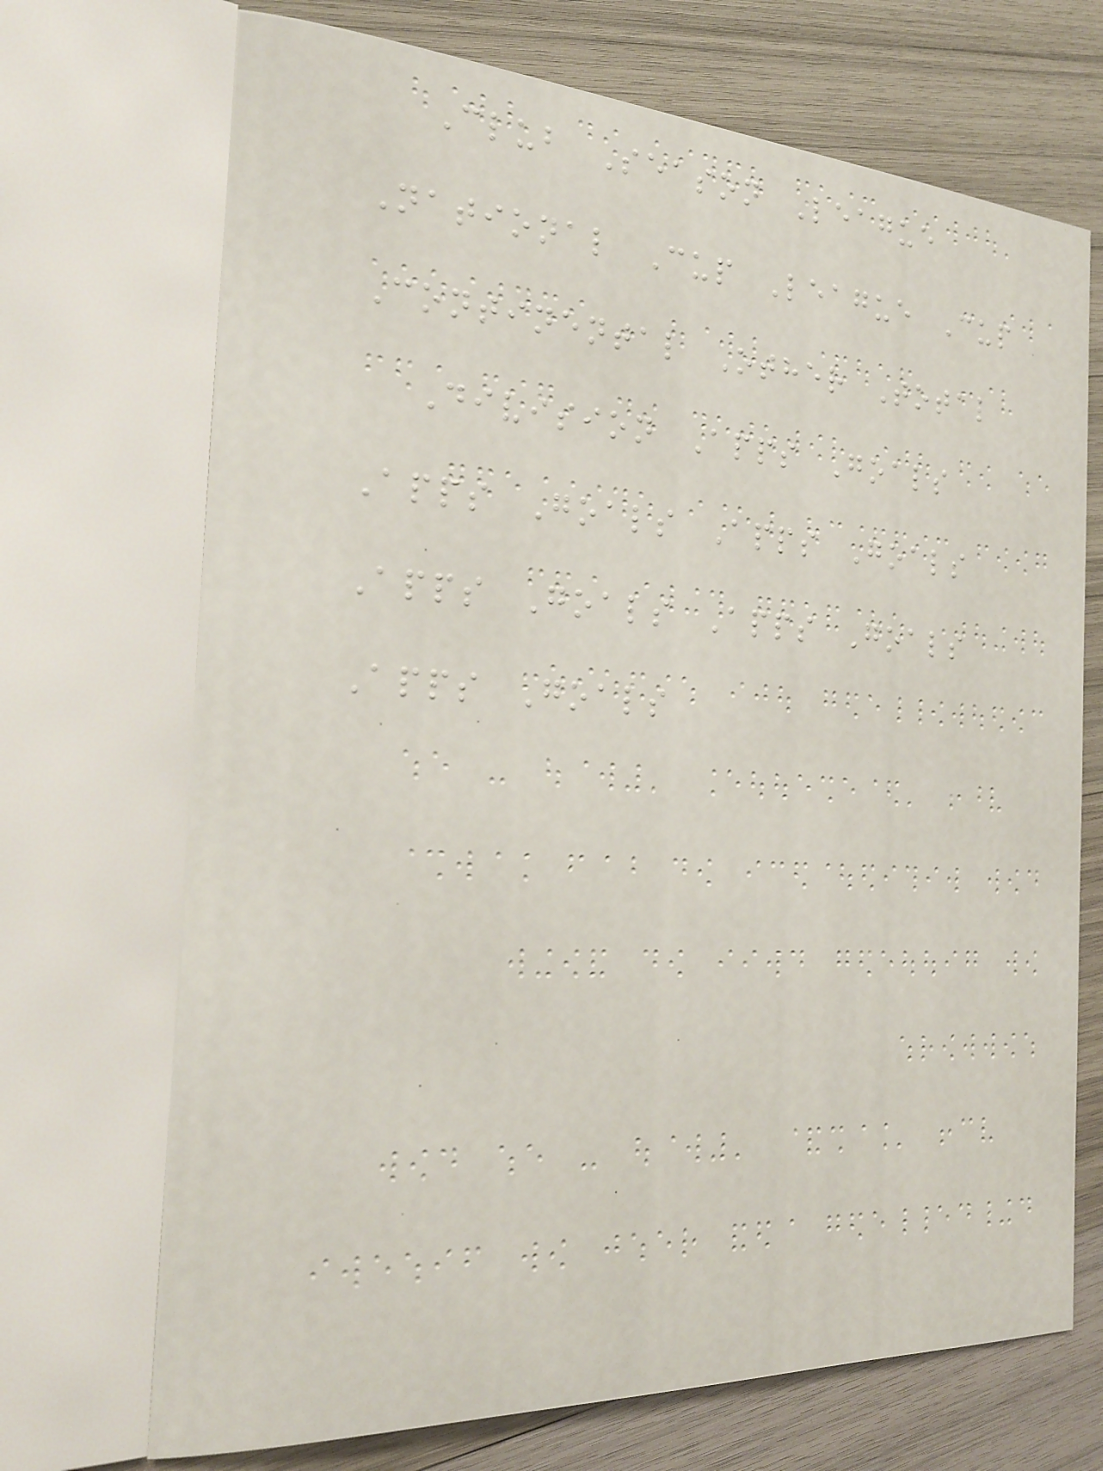Club Season League
National Cup League Cup
Continental Other Total
Division Apps Goals
Apps Goals Apps Goals
Apps Goals Apps Goals
Apps Goals
